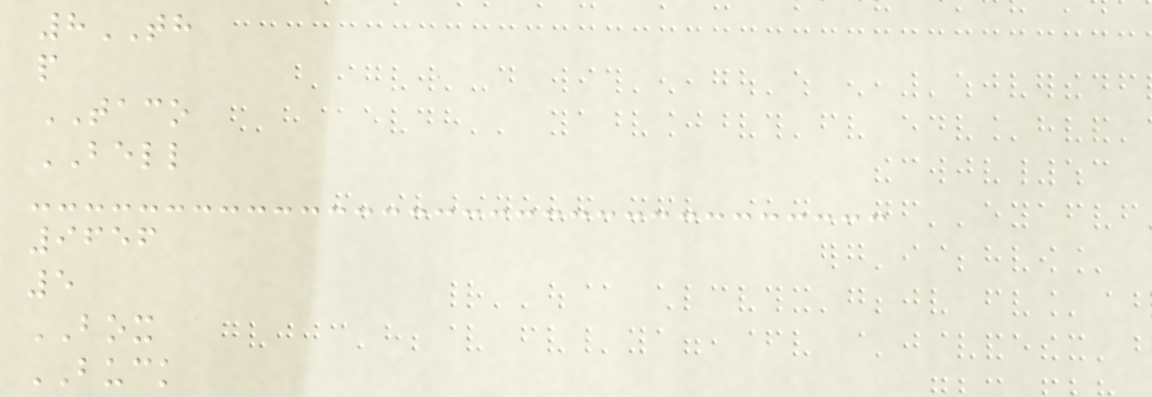8TH
p
TACO
BELL
9656
5
BOX
BUCK
